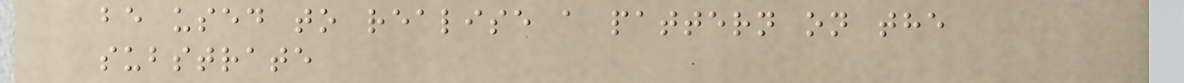be used to realise a pattern on the
substrate
